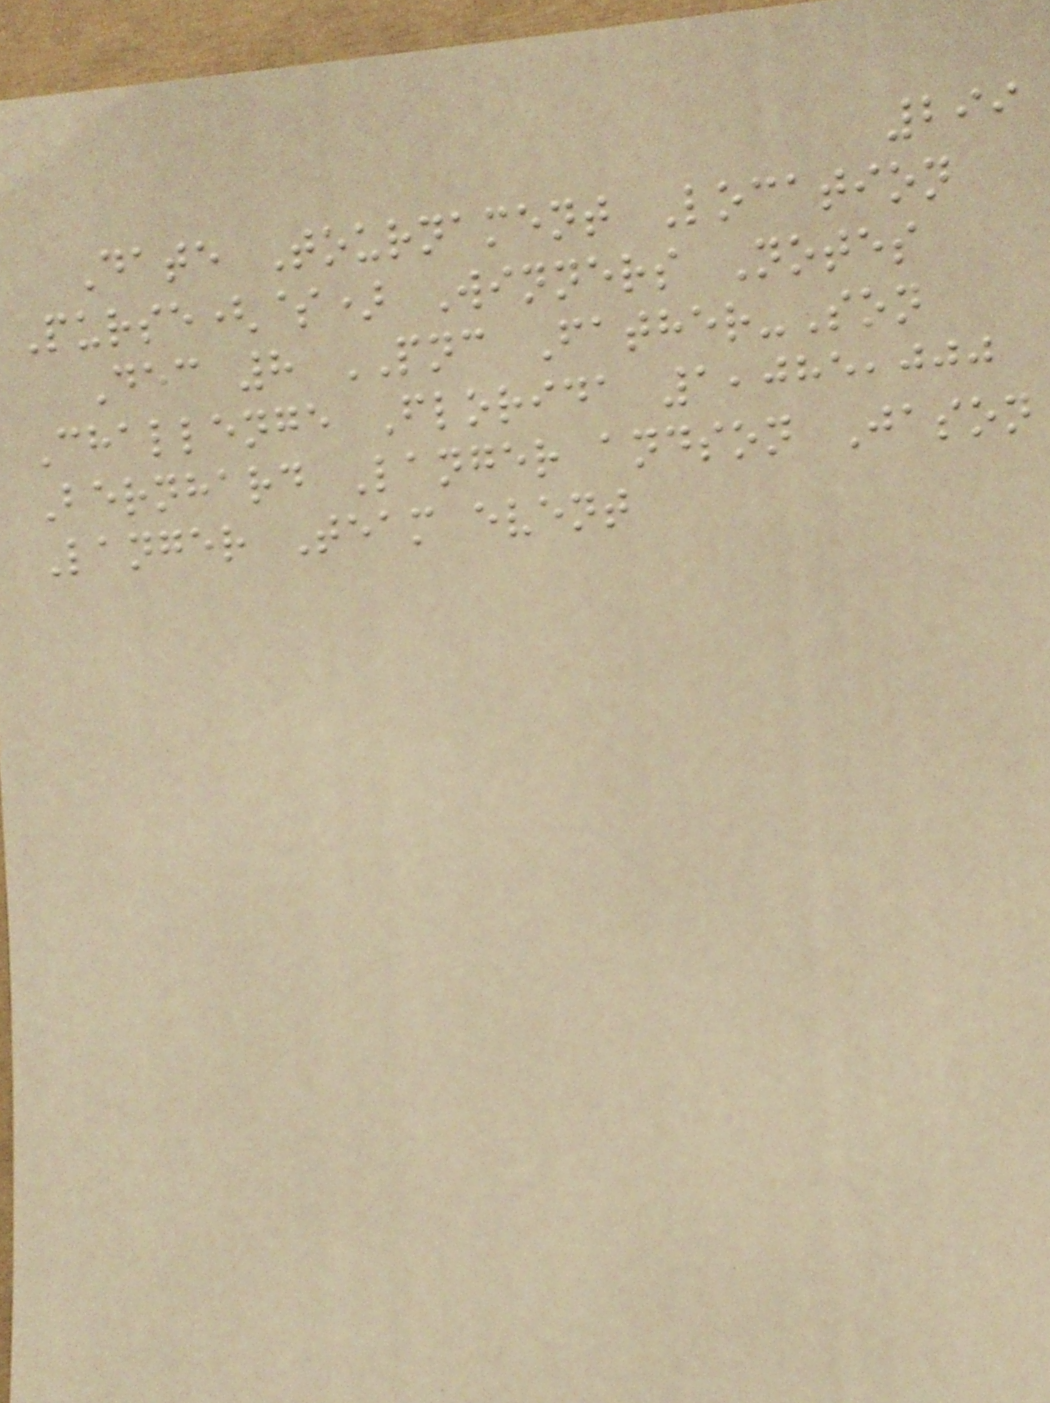299
Date Tournament Location
Purse($) Winners Notes
Dec 8 PNC Father-Son
Challenge Florida 1,085,000
Bernhard Langer andson Jason
Langer Team event
